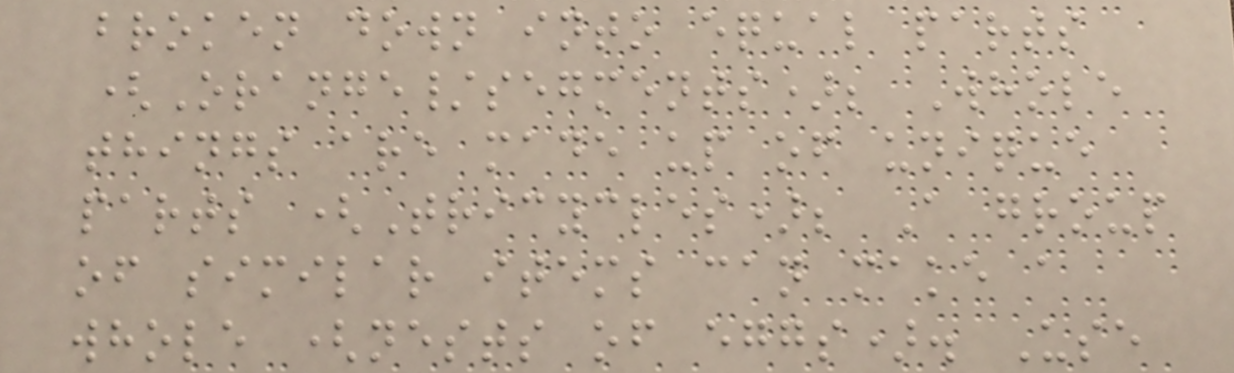broken down into equal parts
(Orange/segments); Whole
things are made up of unique
parts (Tricycles); A group
of similar items can make a
whole (nests of eggs). Use
